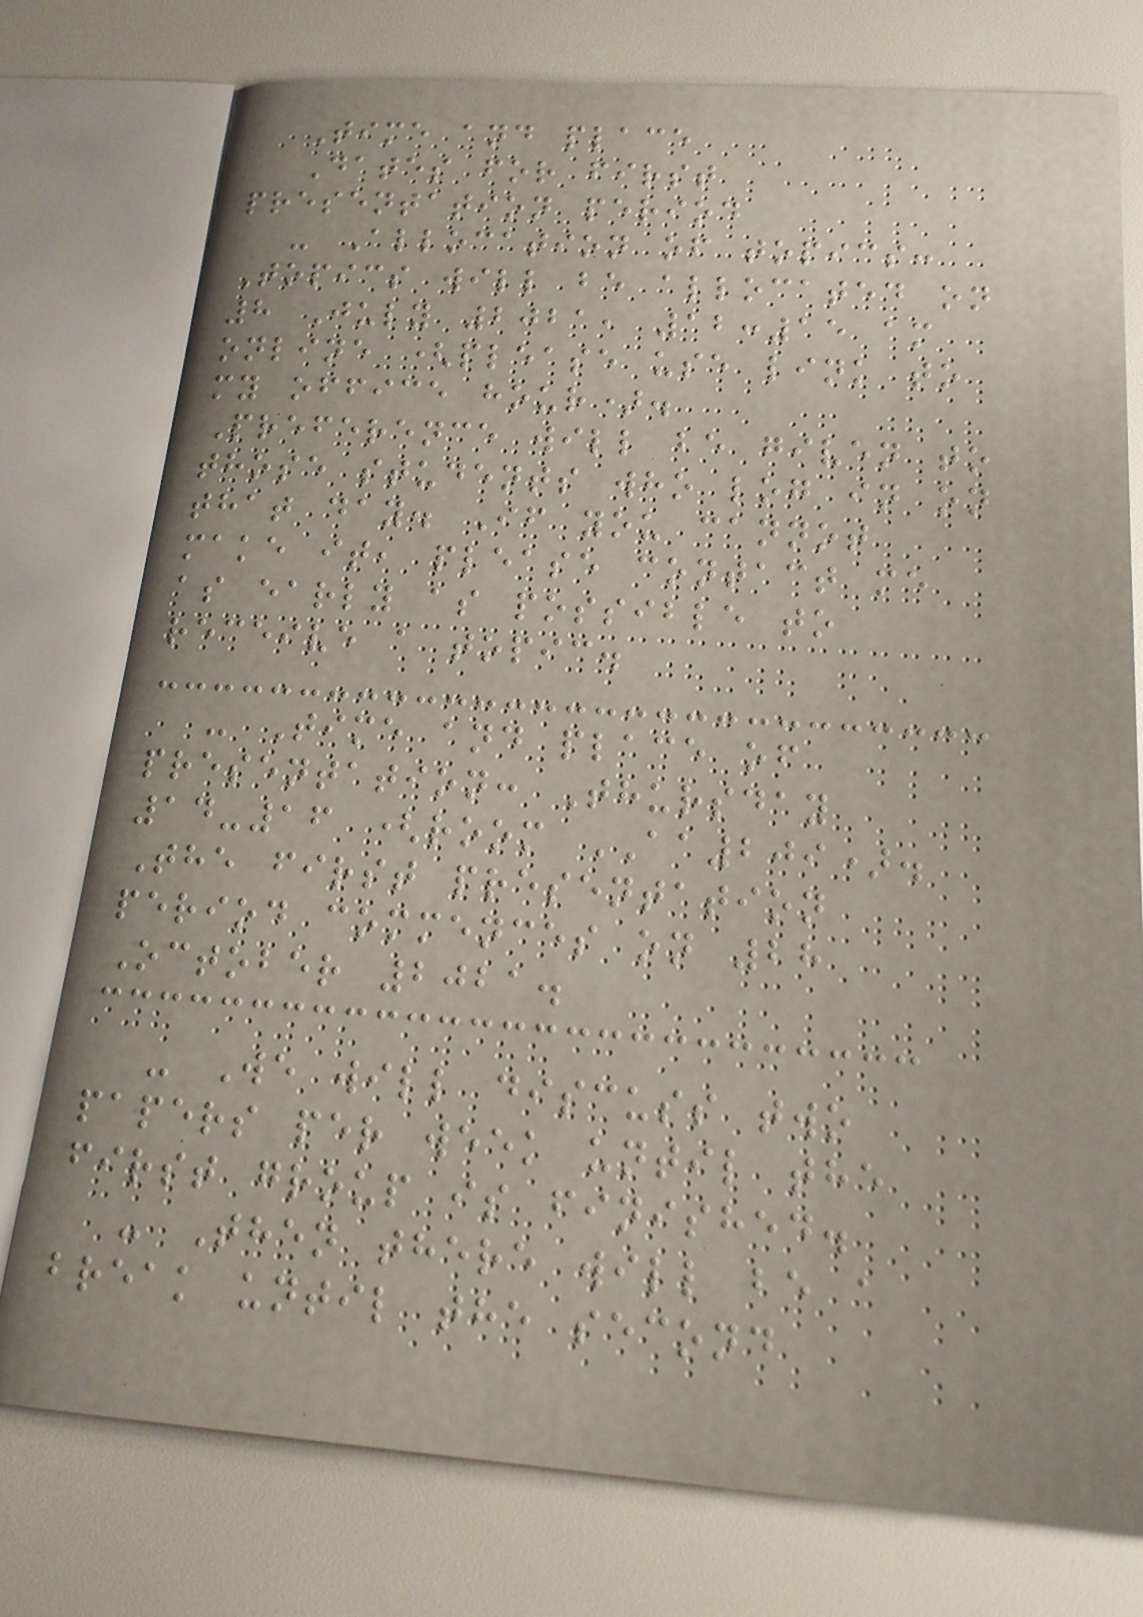Time and place
Dates for first
presentation period
- Allocation of topics:
Topics will be allocated on
8 July 2021, 12:15 am
online (please use link to
my office hour).
Preference will be given to
those students who log in on
that day. If you cannot
make it, please contact me
as early as possible to
receive a topic.
- Time and place of
presentation: Thursday
14-16 (room AA209).
The first presentation
period commences on 28
October 2021.
- We will discuss two
papers per week until the
first group is finished.
- Then there will be a
break until the second
